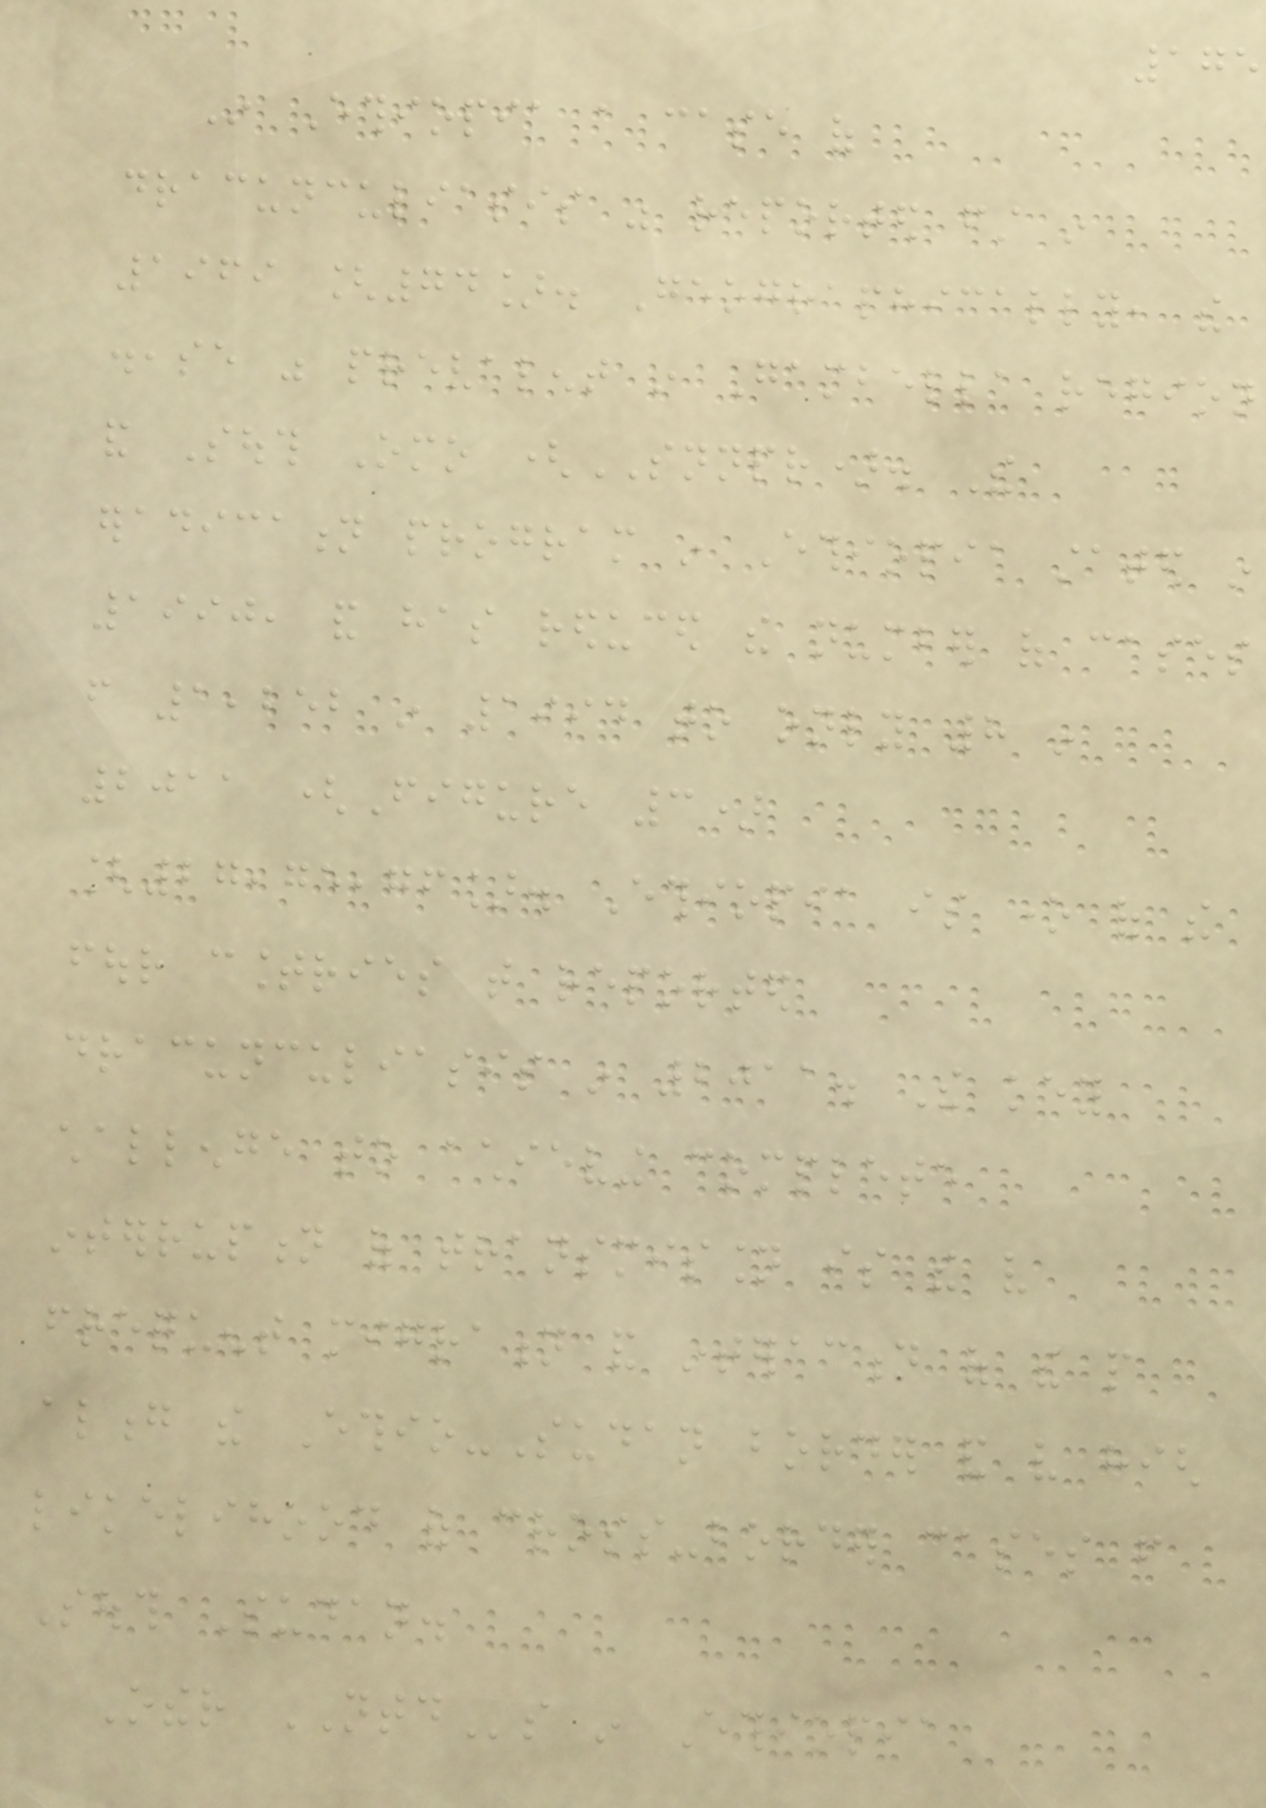175
In Ethiopia a case of
dracunculiasis was reported first in
1969 [74]. Geographically, the
disease was prevalent in Gambella region
and South Omo (SNNPR). The
eradication program in Ethiopia stated in
1990, and has reduced the number of cases
from 1,252 in 1994 to only 8 in
2011 (Figure 3)
[27,75,76]. Ethiopia is one of the
four countries that reported
dracunculiasis in 2011. The key
challenge to achieving complete
interruption of transmission is the very
frequent migration and interaction of the people
along the Ethio-Sudan border and very high
likelihood of cross-border cases from
South Sudan.
Other NTDs in Ethiopia
